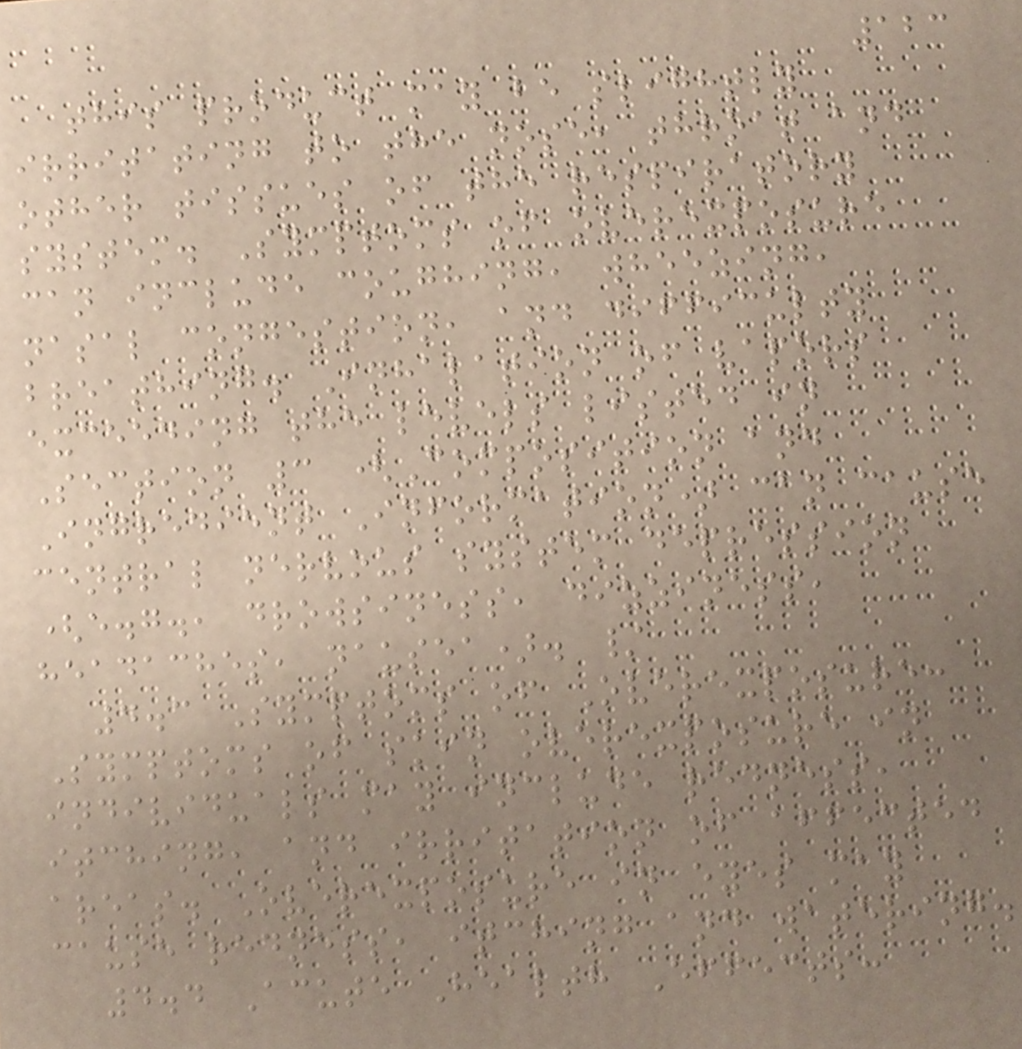123
this product may be slightly
irritating to the nose, throat and
other tissues of the respiratory
system. Symptoms of overexposure
can include coughing, wheezing,
nasal congestion, and difficulty
breathing. Inhalation of vapors
exceeding the levels listed in
Section 3 (Composition and
Ingredient Information) can cause
central nervous system depression
(e.g., drowsiness, dizziness,
headaches, nausea). /
4.3 Symptoms of Overexposure:
Symptoms of skin overexposure in
individuals may include redness,
itching, and irritation of affected
areas. Overexposure in eyes may
cause redness, itching and watering.
4.4 Acute Health Effects:
